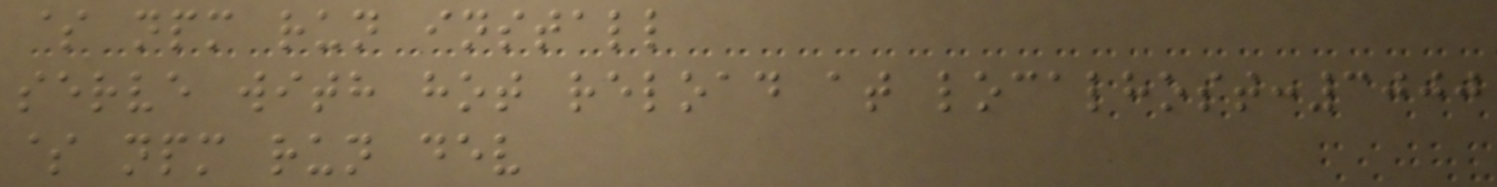$ npm run install
serve with hot reload at localhost:3000
$ npm run dev
